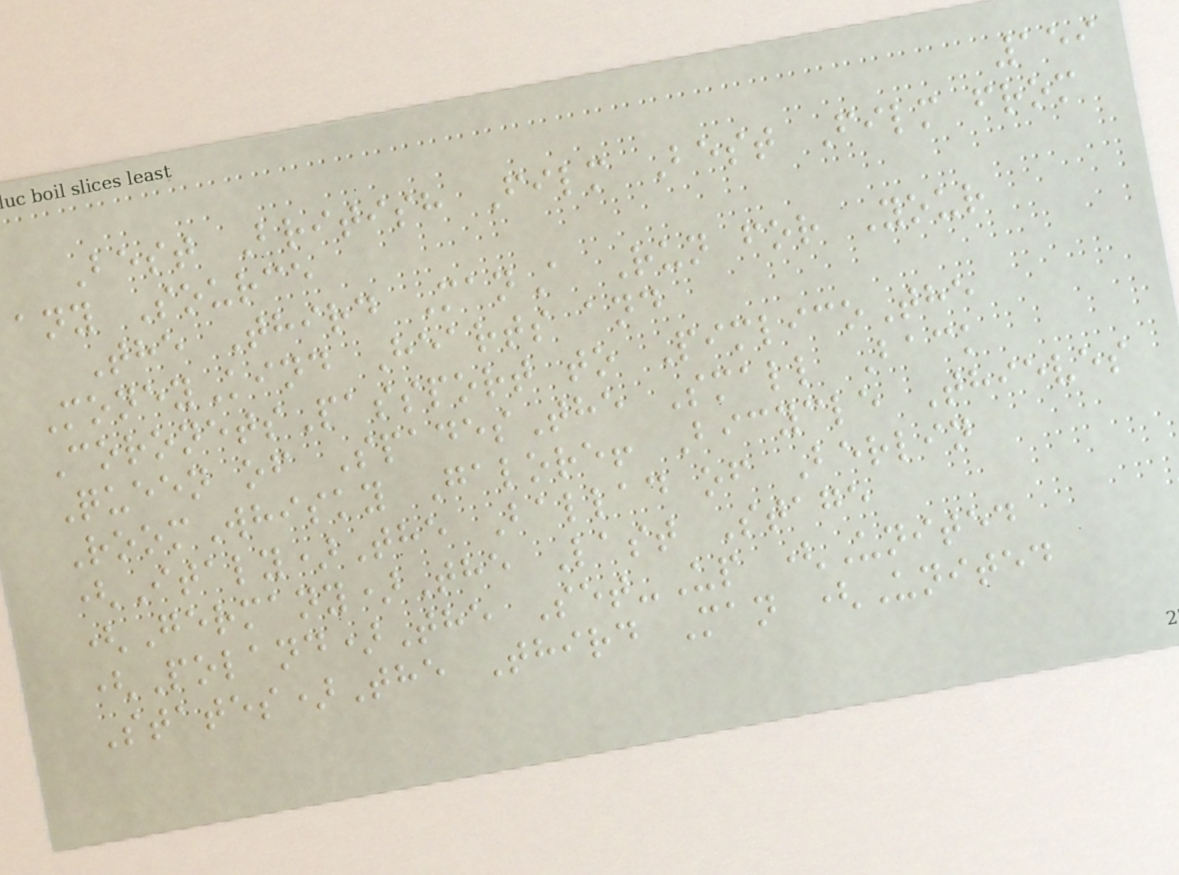159
Best British Film Best Film from
any Source
The Third ManA Run for Your
MoneyKind Hearts and
CoronetsPassport to PimlicoThe
Queen of SpadesThe Small Back
RoomWhisky Galore! Bicycle Thieves
(Italy)The Ballad of Berlin
(Germany)The Last Stage
(Poland)The Set-Up (United
States)The Third Man (United
